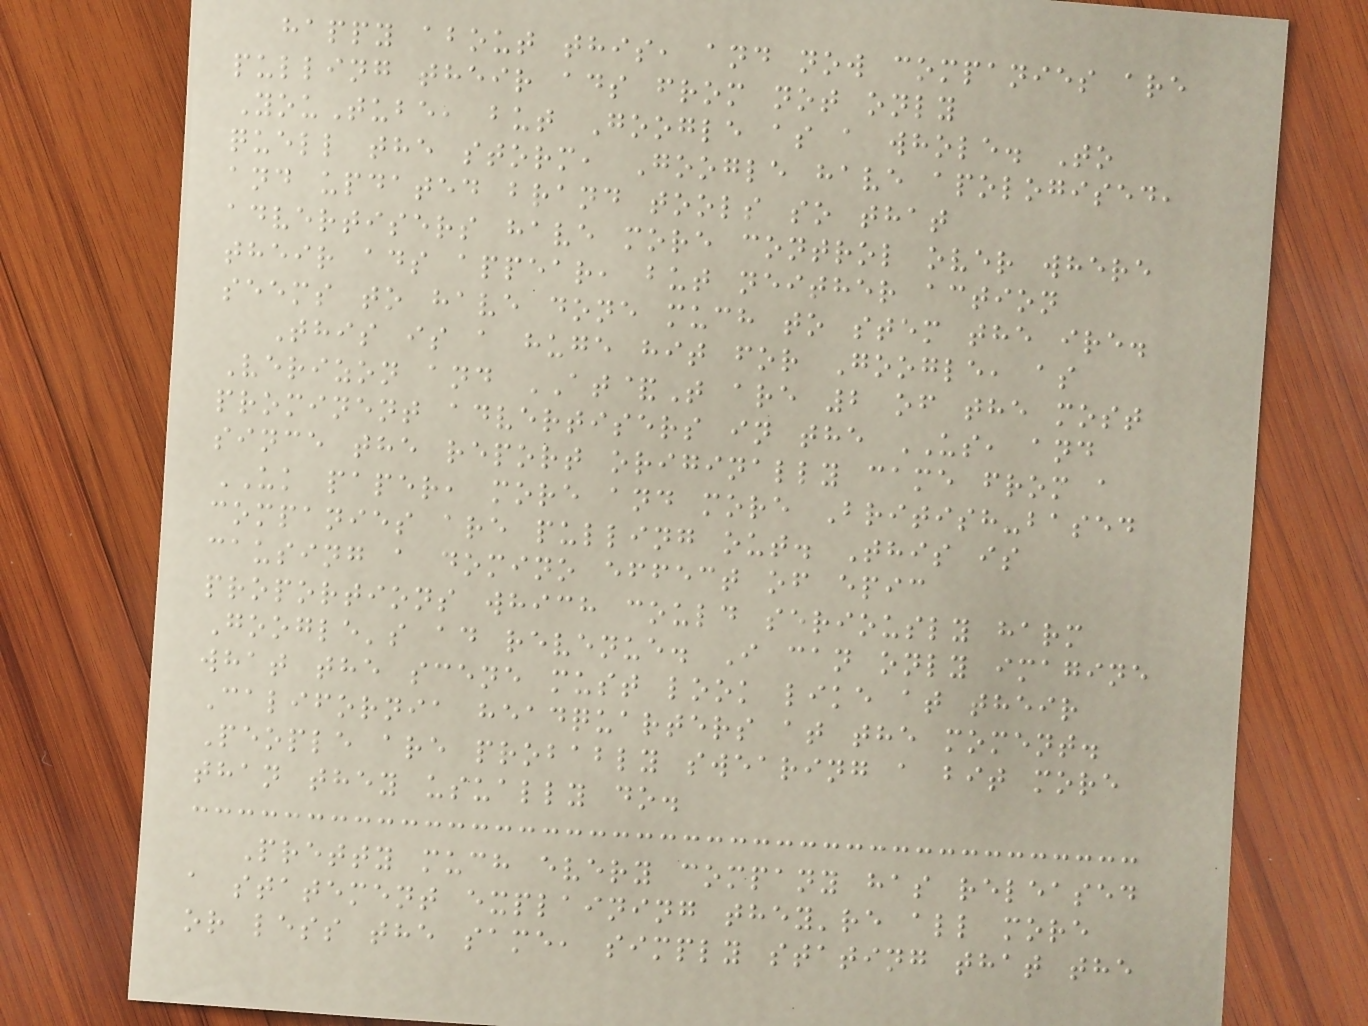happy about this, and now companies are
pulling their ads from not only
YouTube, but Google as a whole. To
quell the storm, Google have apologised,
and updated brand tools so that
advertisers have more control over where
their ads appear, but neither action
seems to have done much to stem the ire.
This is a huge hit for Google, as
Verizon and AT&T are 2 of the most
prominent advertisers in the US, and
since the report originally came from a
UK paper, more and more British-based
companies are pulling out. This is
causing a domino effect of epic
proportions which could seriously harm
Google's ad revenue. I can only imagine
what the scene must look like at their
California headquarters at the moment.
People are probably swearing a bit more
than they usually do.
Pretty much every company has released
a statement explaining they're all more
or less the same, simply stating that the
